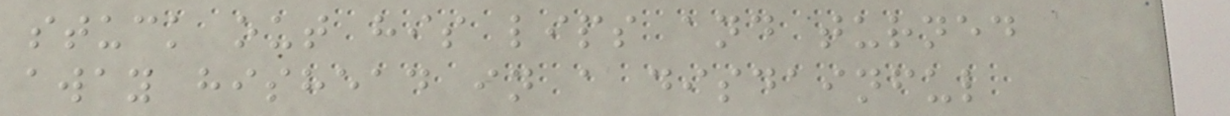stuck out his lips and turned
away hishead in a disdainful
